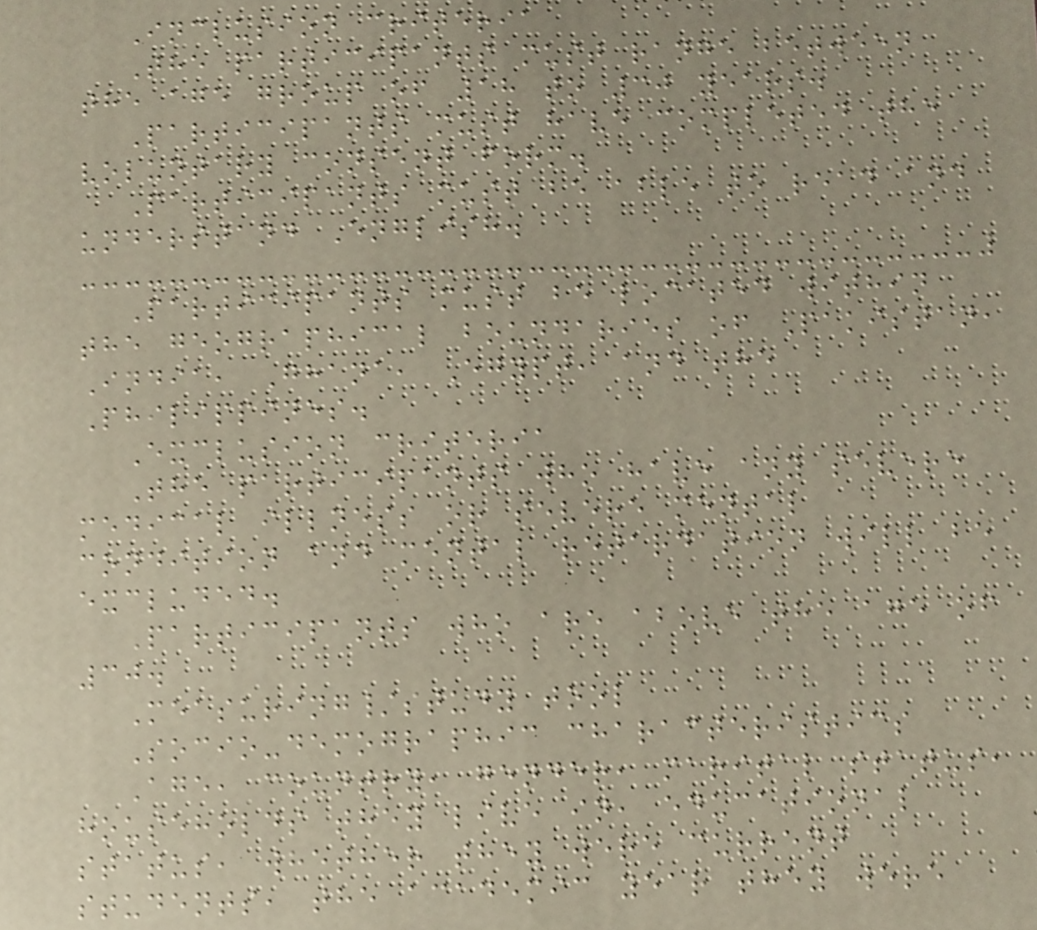Inclusion criteria
The participants must range between
the age group of 18 to 30 years.
Participants must have completed the
voluntary consent form.
Participants must be able to read and
understand English.
Participants must be located within
the geographical boundaries of Pakistan,
India, Ghana, Egypt, and the
Philippines.
Exclusion criteria
The participants who have any severe
medical illness or severe mental
condition and mental retardation will be
excluded.
Participants who are above the age of
30.
Measuring/study tool
Socio-demographic characteristics
Age, country, gender, marital status,
households they live in, educational
status, whether they were current
students, the academic year they were
